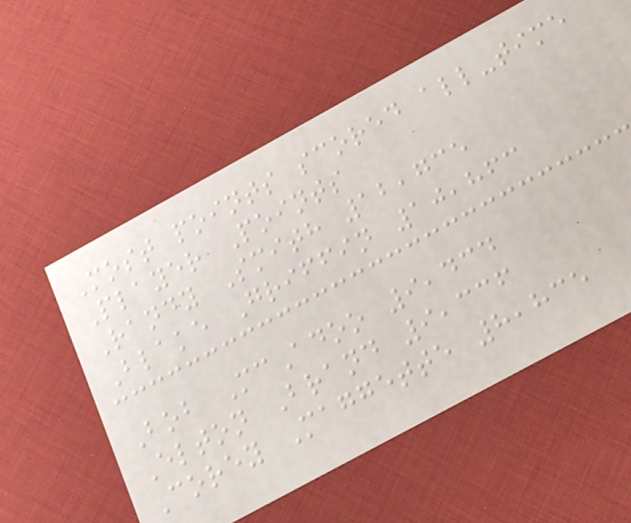Most points scored all-time
Player Points
Randy Smith 12,735
Blake Griffin 10,863
Bob McAdoo 9,434
Elton Brand 9,336
Corey Maggette 8,835
